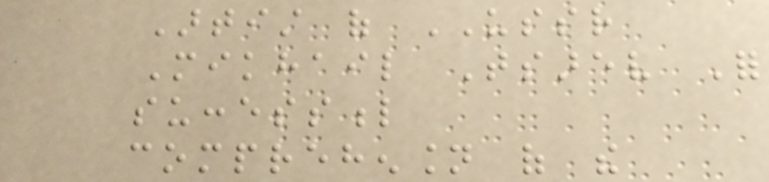Artist of USSR
Mikhail Tsarev For
successful
comprehension of the
